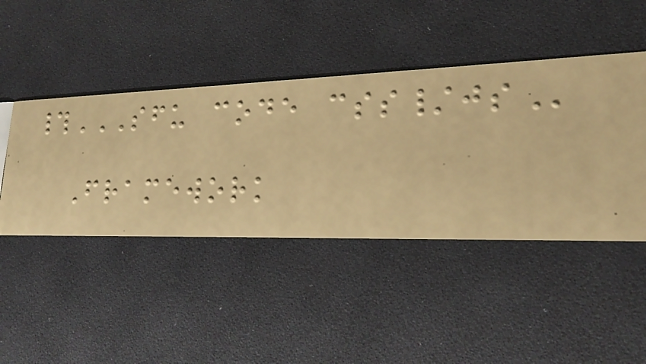#SFU CODE CSS/JS
Framework
